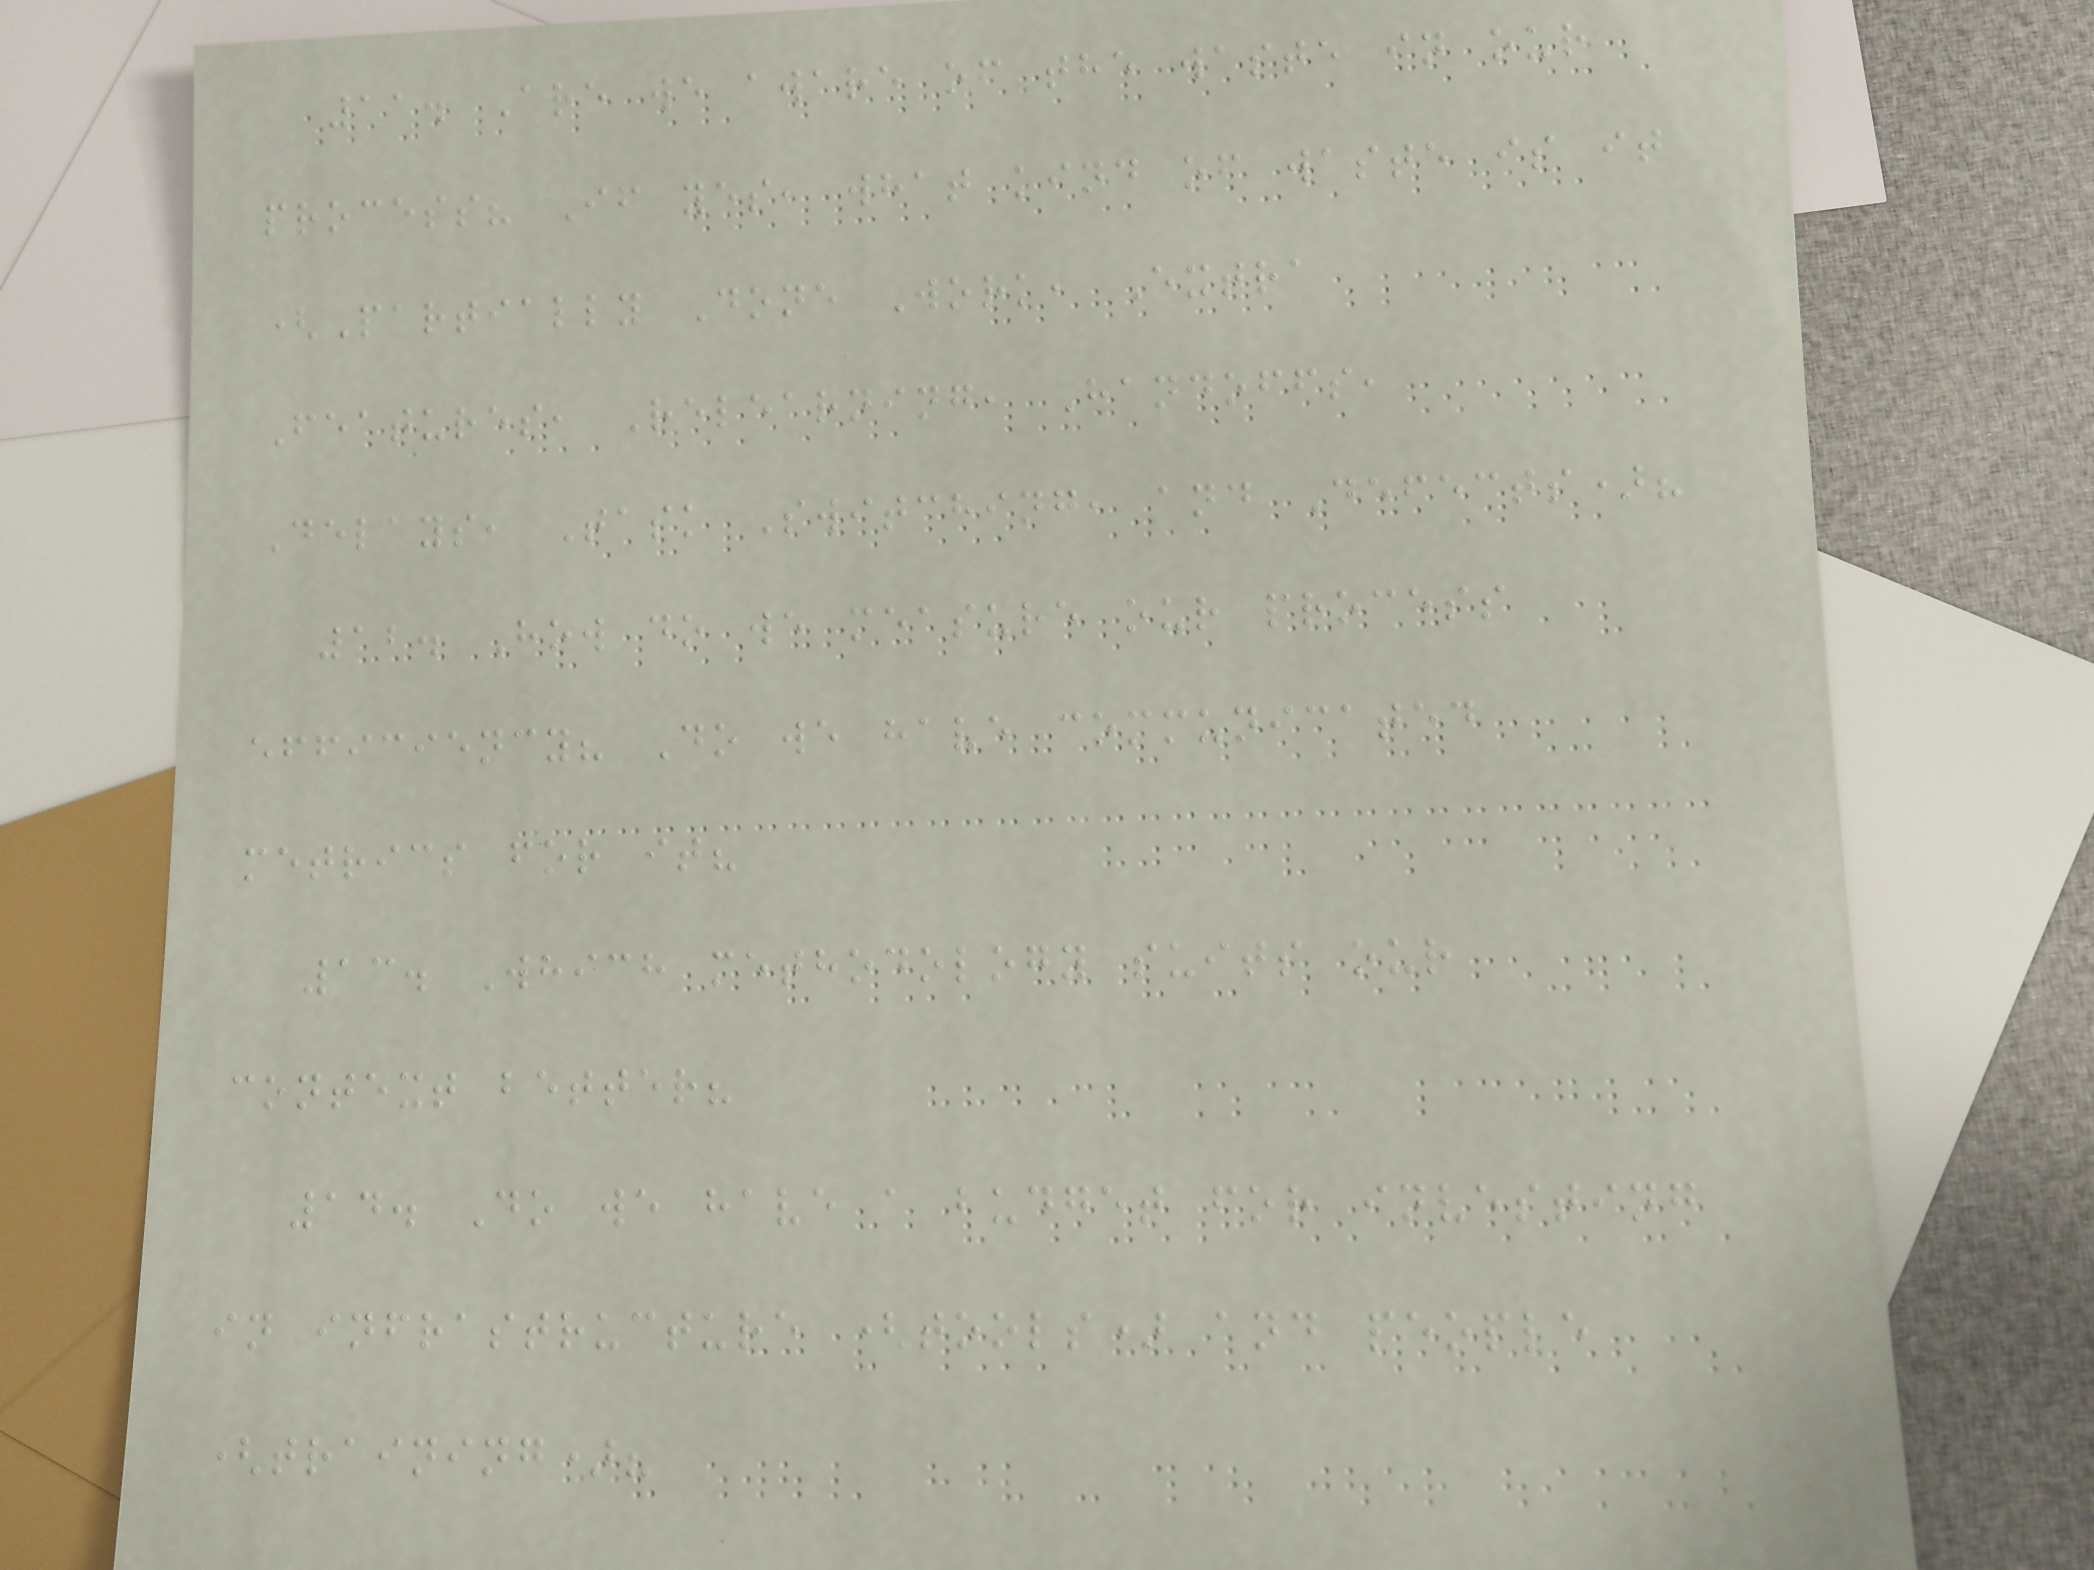11. Are we aware of the waste in our
process? If yes, what kind of waste is it
(Partially Done Work, Extra
Features, Relearning, Handoffs,
Delays, Task Switching, and Defects)?
12. How do we measure our process
efficiency? Do we have communicated
metrics for it?
13. Which methodology suits our
context better?
14. Do we have a budget for investing
in infrastructure (tools) and people
(training)?
